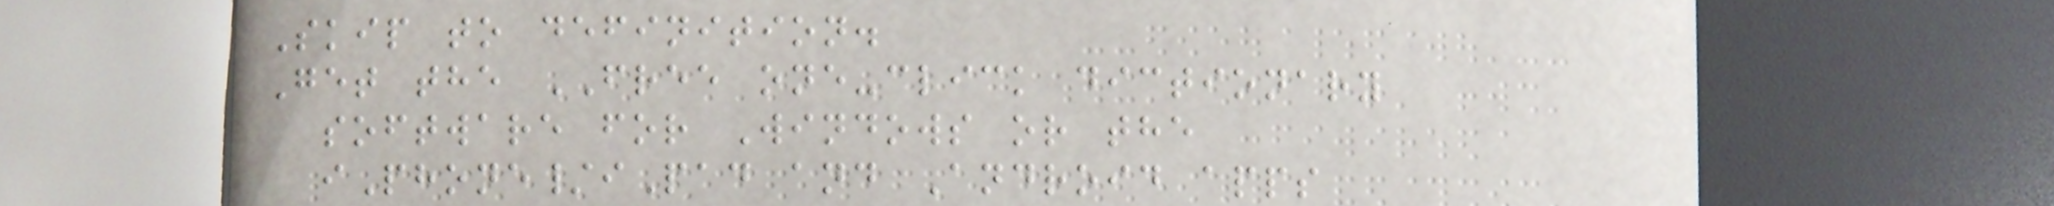Skip to definition.
Get the FREE one-click dictionary
software for Windows or the
iPhone/iPad and Android apps
